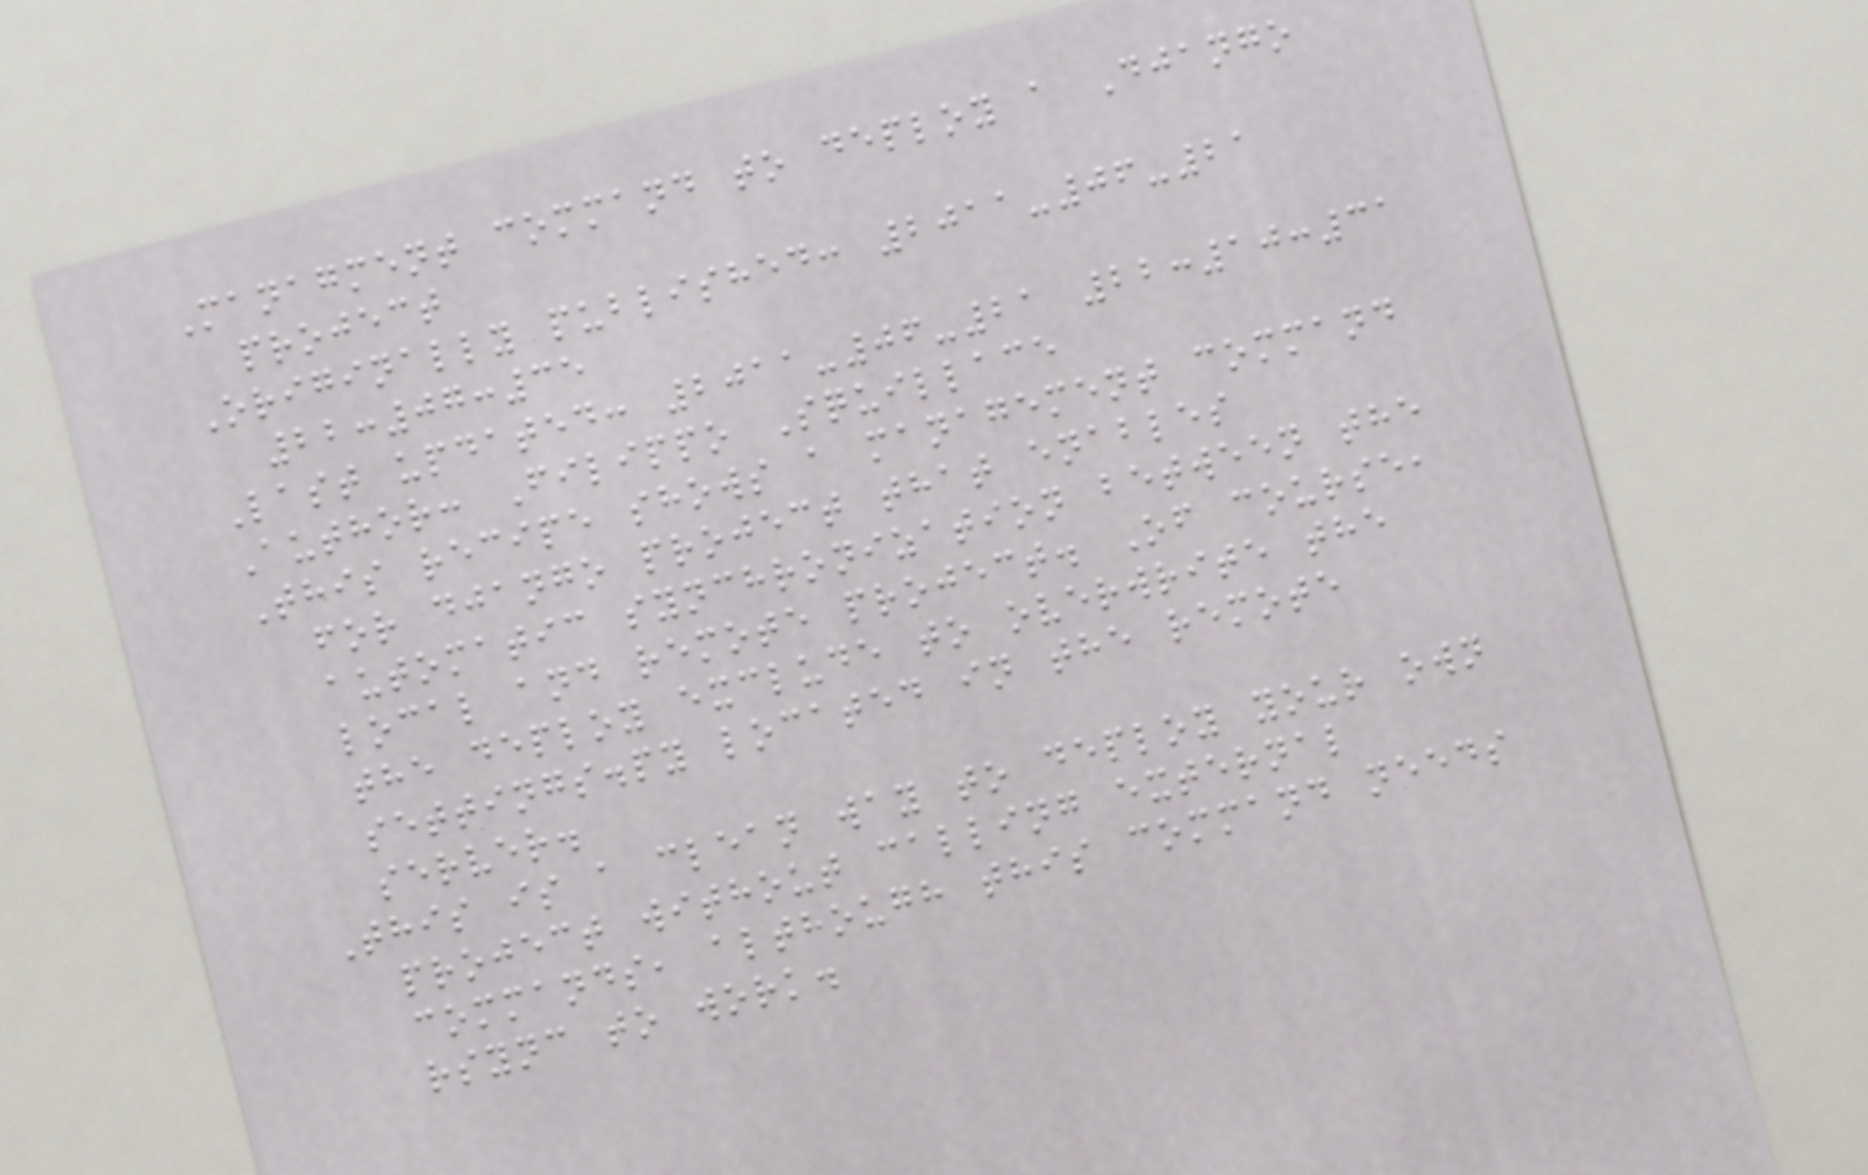Managment command to deploy a Django
project
Originally published: 2011-06-21
22:07:35
Last updated: 2011-06-21 22:10:31
Author: Filippo Squillace
This recipe shows a management command
for django project that enables
automatic synchronization between the
local and remote project. Of course,
the deploy exclude to overwrite the
settings.py located in the remote
server.
This is a clean way to deploy your own
project without calling external
commands, although this command needs
rsync to work.
